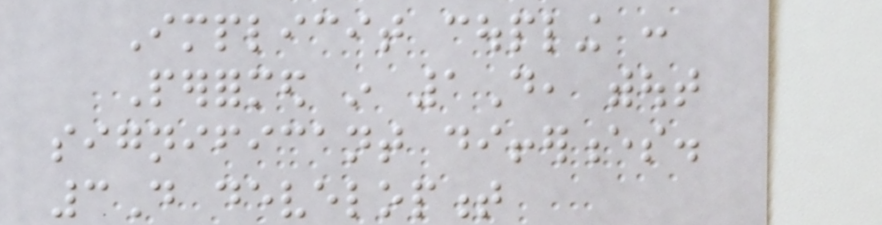Implicit coupling :
Performed in 1D, without
significant differences.
3D development
